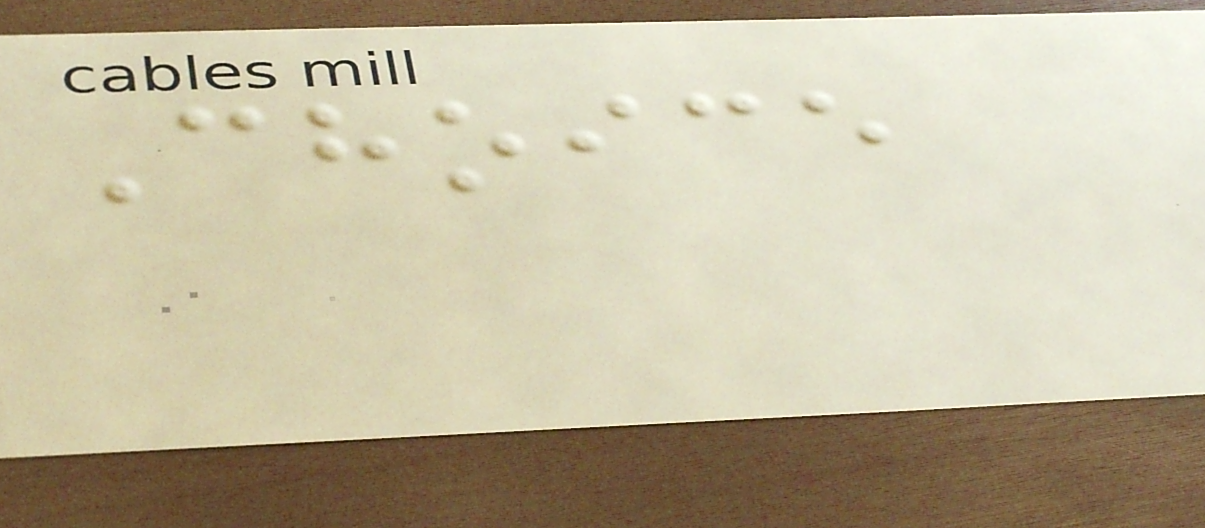Choice
